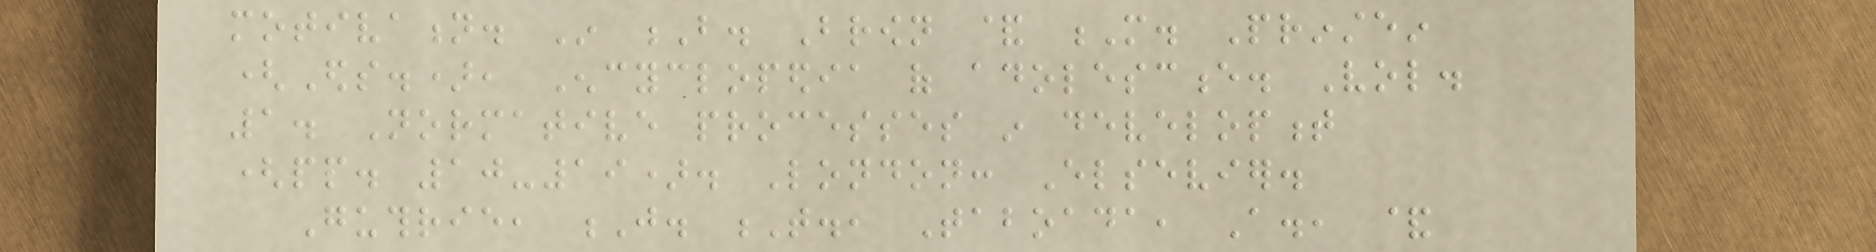motivation. In B. Brown & M. Prinstein
(Eds.), Encyclopedia of adolescence. Vol.
1. Normative processes in development
(pp. 10-19). London: Elsevier.
Guthrie, J. T., Taboada, A., &
